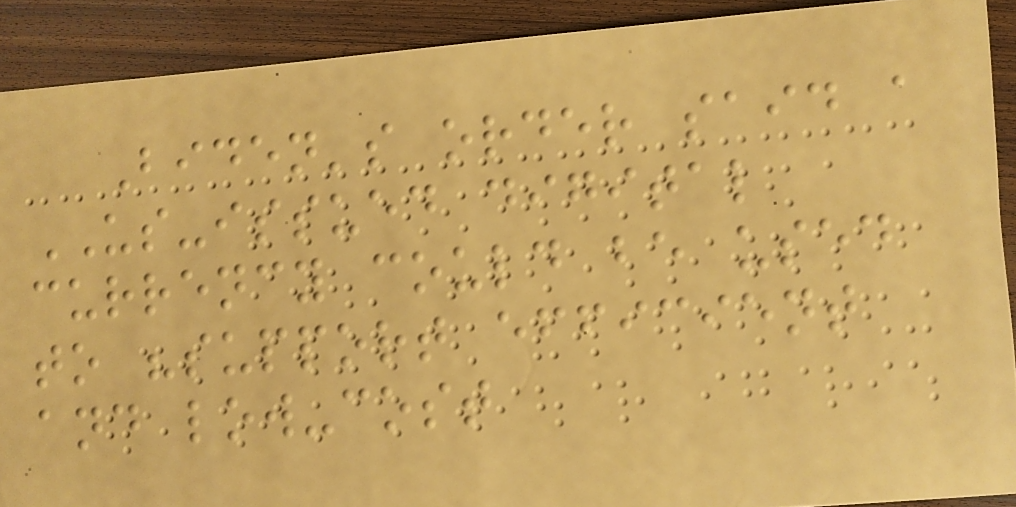Biden's order said a
US-issued digital
currency could be used
to "support efficient
and low-cost
